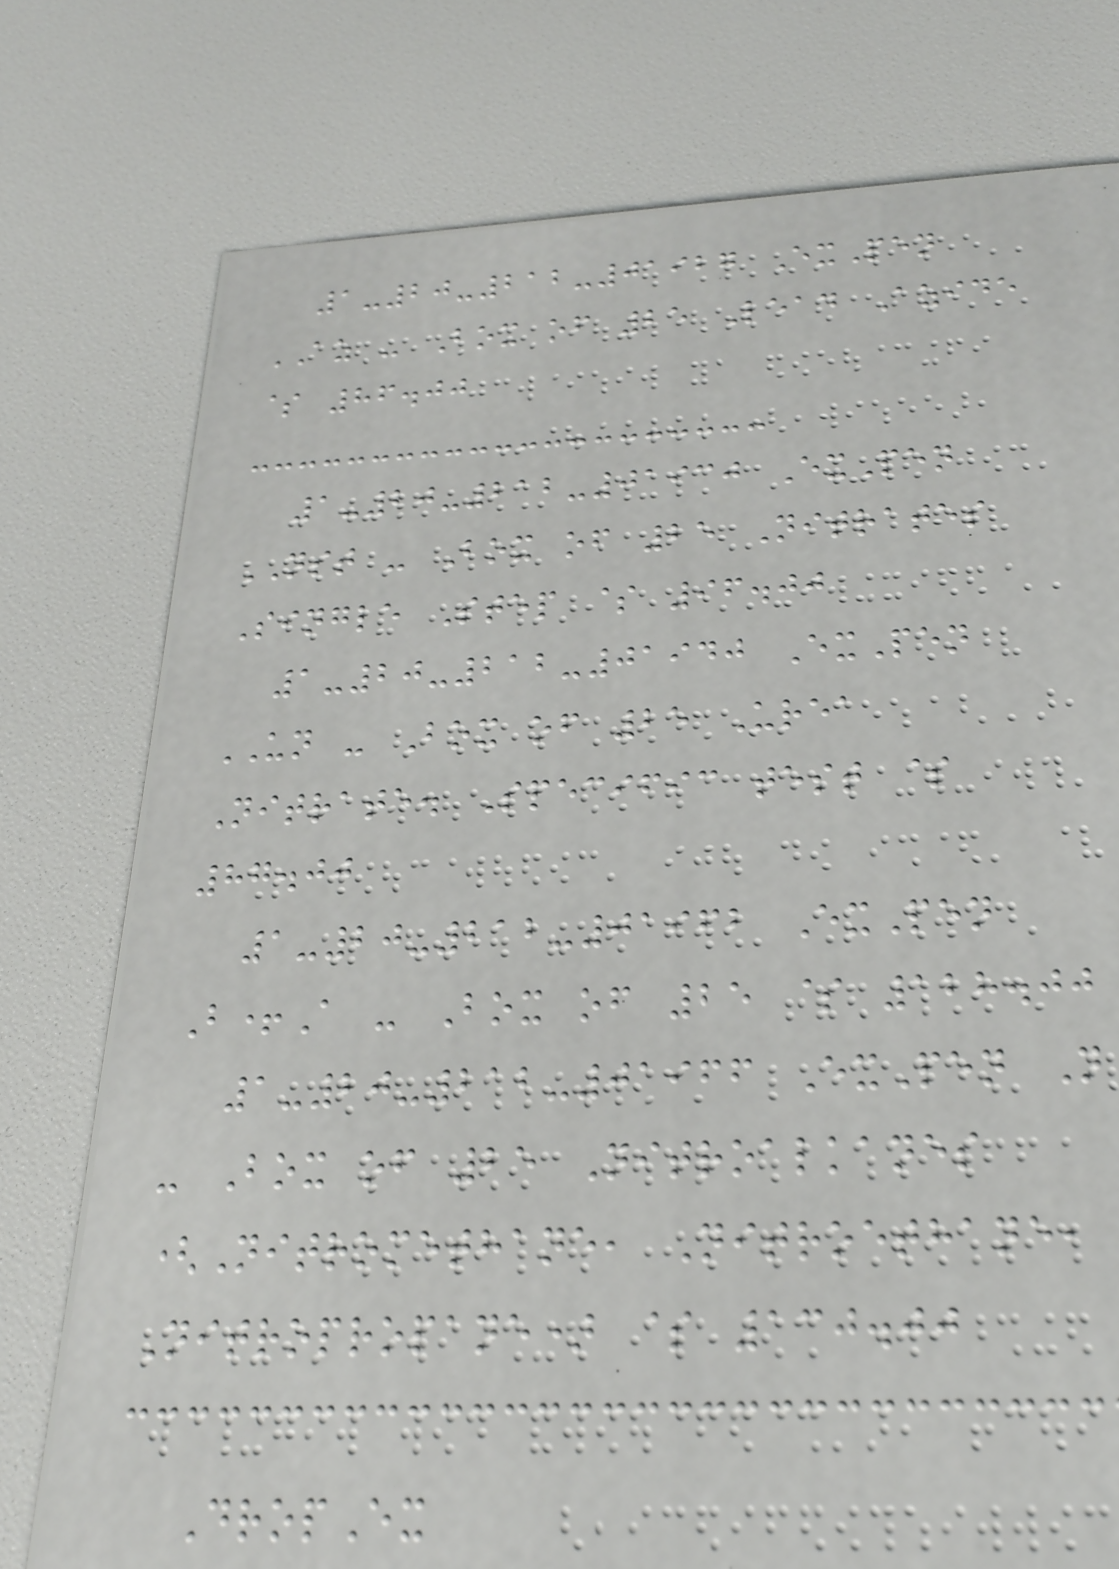1-20-212-01927 ExPen
AZ - Box of 25 Lead Azide
$ 86.00
1-20-212-01930 ExPen
NST - Box of 25 Nitrates
Single Step $ 96.00
1-20-212-01940 ExPen
UN - Box of 25 Urea
Nitrate. Specific test $
87.00
1-20-212-01962 ExPen
B+A - Box of 25 $ 128.00
1-20-212-01966 ExPen N
- Box of 25 Nitroalkanes
(Nitromethane, Nitroethane,
Nitropropane) $ 130.00
DropEx
